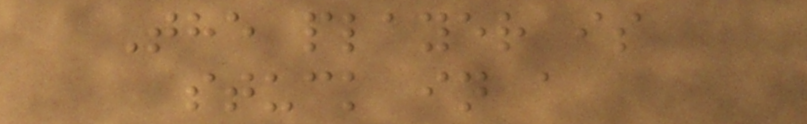The player is
stuck in a
